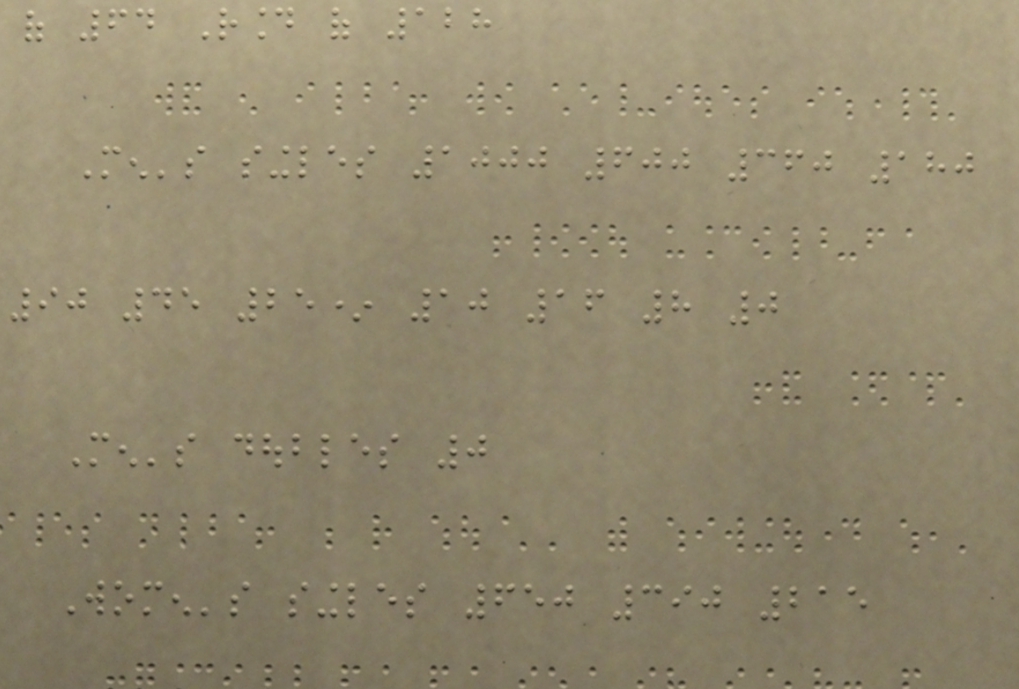of 64 Round of 128
Men's singles 1000 600 360 180
90 45 25* 10 16 8 0
Men's doubles 0
Women's singles 650 390 215
